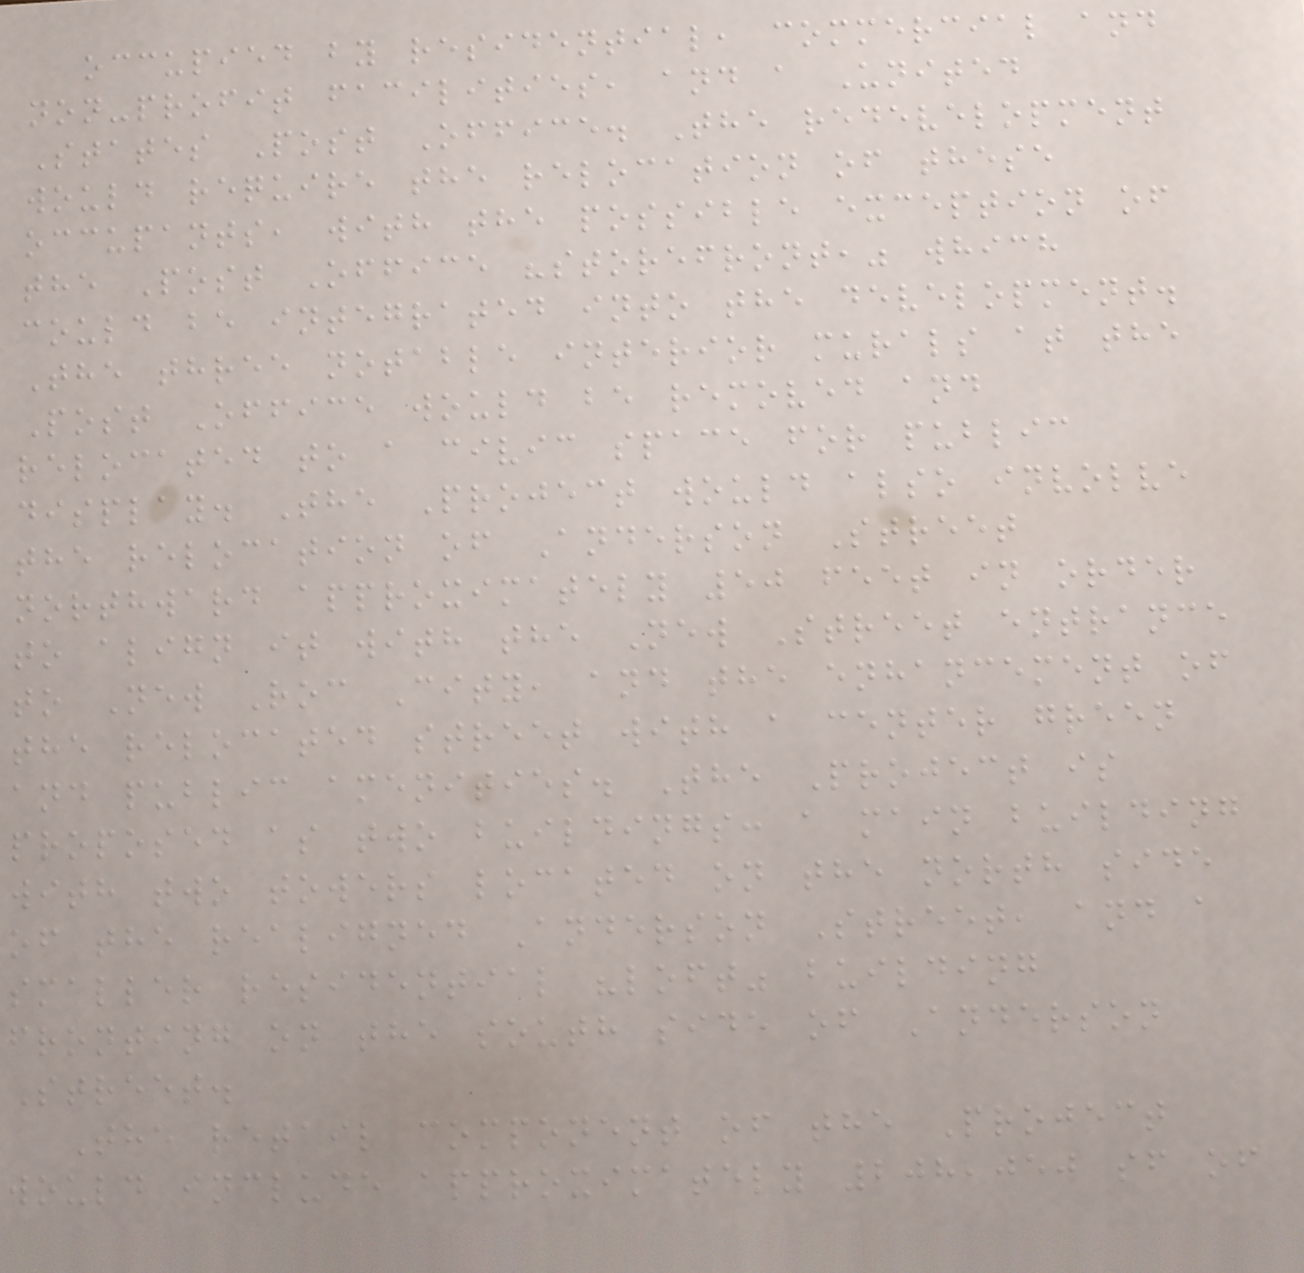occupied by residential, commercial and
non-profit facilities, and a United
States Post Office. The redevelopment
would require the relocation of these
occupants, with the possible exception of
the Post Office "storefront," which
could be integrated into the development.
The three notable interior murals at the
Post Office would be removed and
relocated to a civic space for public
display. The Project would also involve
the relocation of Anderson Street
northward approximately 50 feet in order
to align it with the New Street entrance
to New Roc City, and the enhancement of
the relocated street with a center green
and public amenities. The Project is
proposed as two buildings: a main building
with two towers located on the north side
of the realigned Anderson Street, and a
smaller residential "loft" building
fronting on the south side of Anderson
Street.
The retail component of the Project
would include approximately 208,050 sf of
